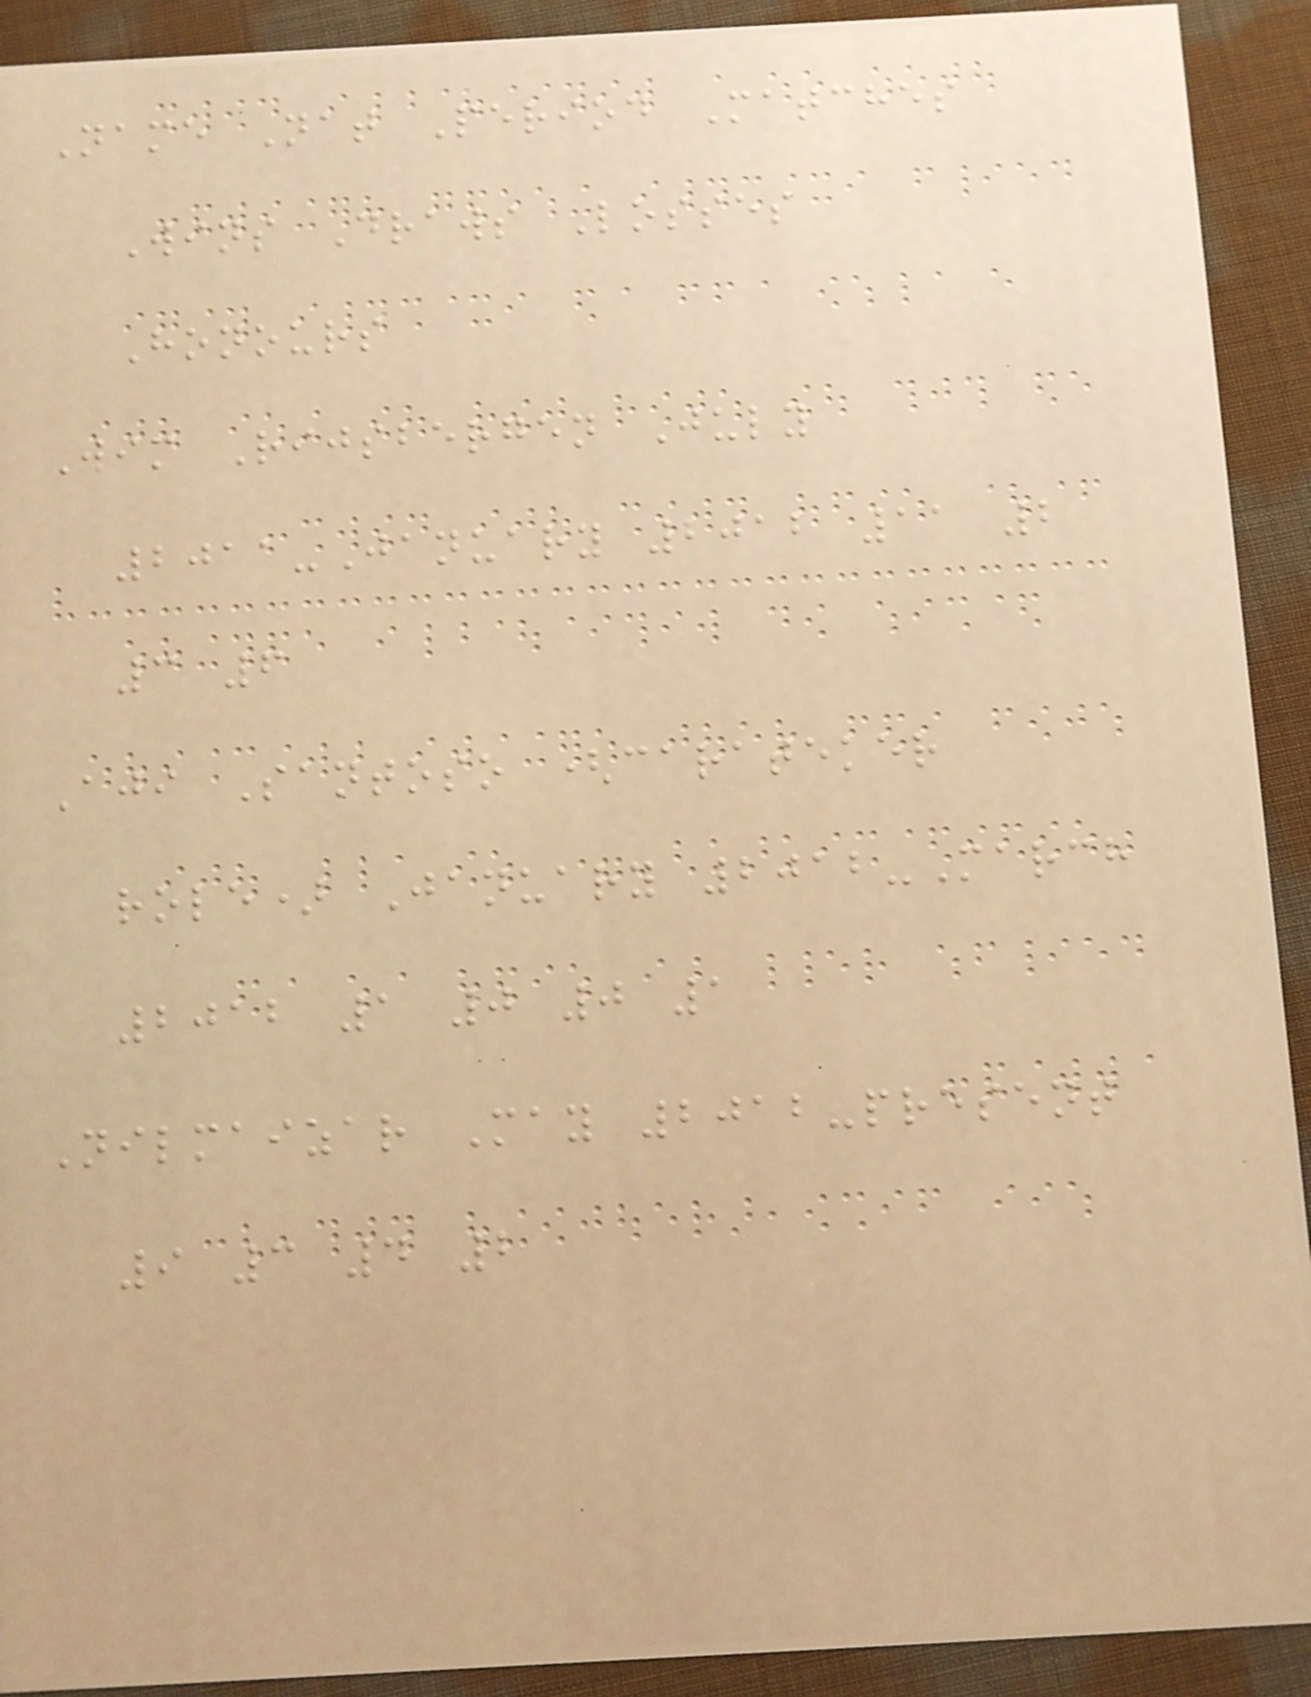Name Nat Period Matches
Wins Draws Losses
Honours
Wim Rijsbergen July
2011-January 2012 11 2
3 6
Aji Santoso (carateker
role) January 2012-March
2012 1 0 0 1
Nilmaizar May 2012-present
9 3 4 2
